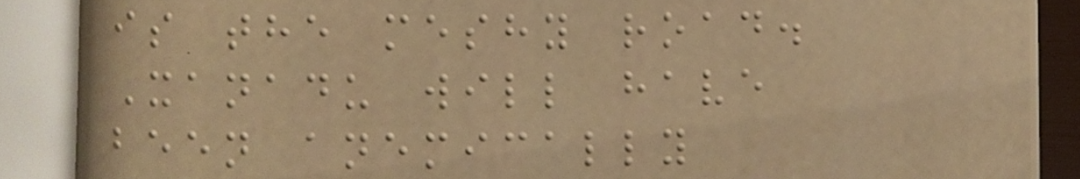is the meshy road.
Xanadu will have
been anemically
